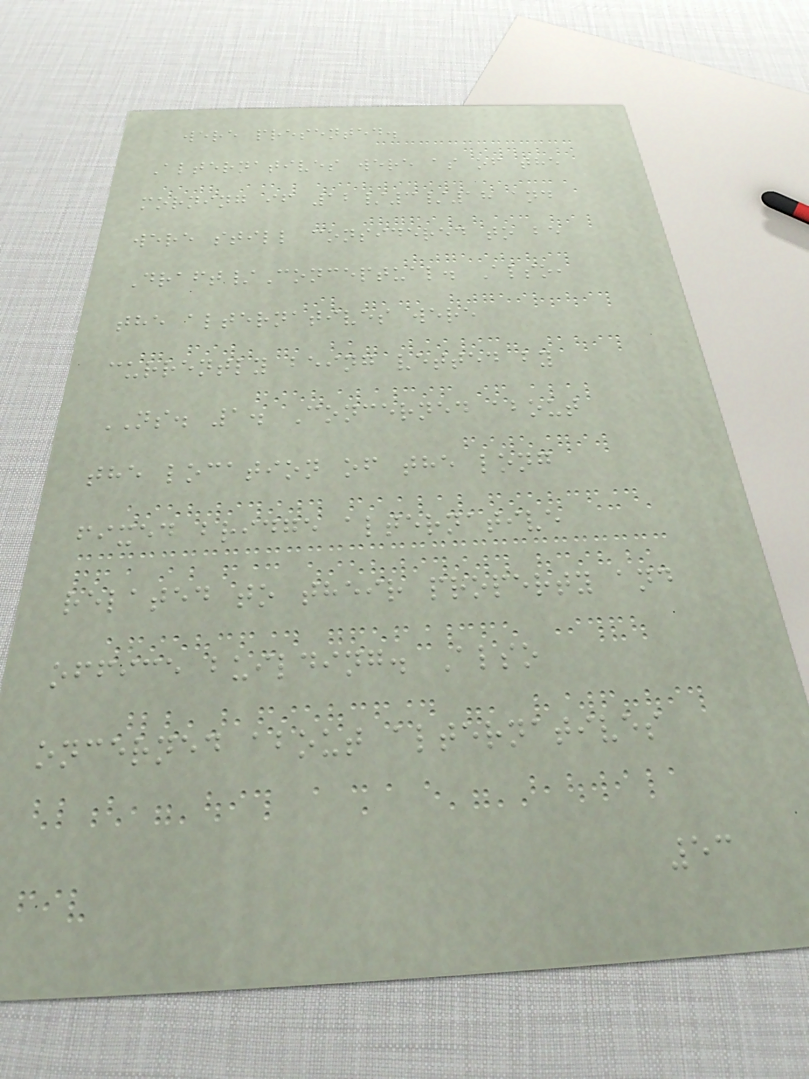were presented.
Alternatives were as of the
morning if 12/3/18 and
were still considered to be
Draft/Conceptual. Also,
the alternatives were
currently being vetted by
NS. 1. Concerned about
the location of the long
fixed bridge alternative
related to their property and
office building. Also
oncerned about alternatives
53
